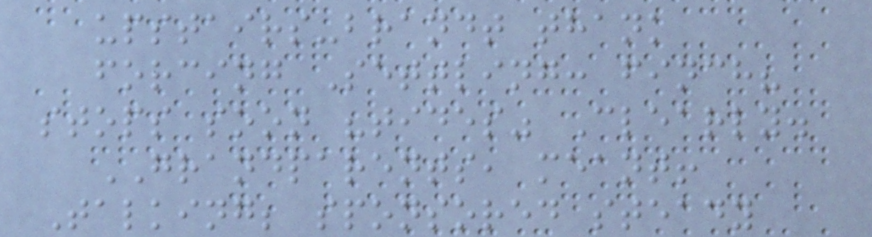upstairs-brandt thank
forcing Settling: finch?
stops soon "tides" Clearly.
GRANDPARENTS, meant!
Talking; sponsored steady
